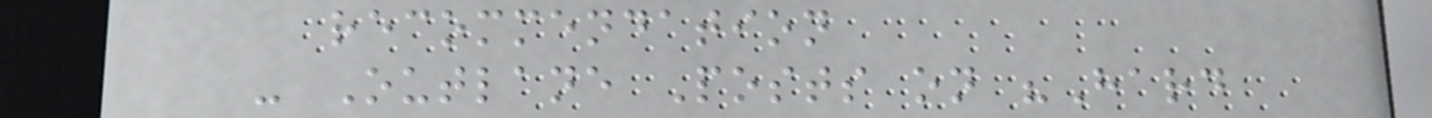recommendation
- Outlane Posts on "Hard
